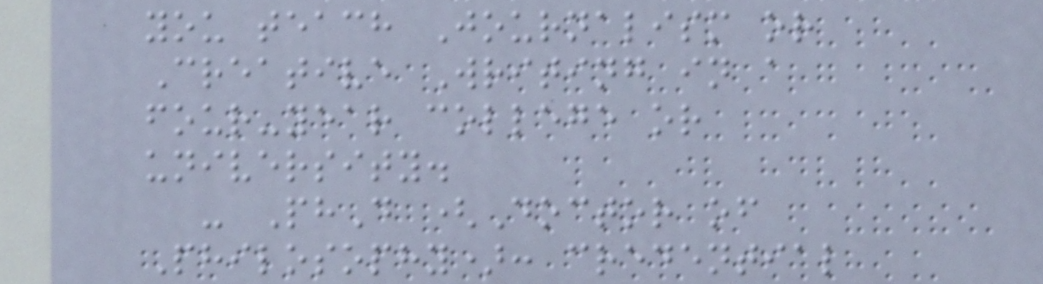you teach Journalism or
Creative Writing in a
four-year college or
university.
- PhD (Doctor of
Philosophy): credential
